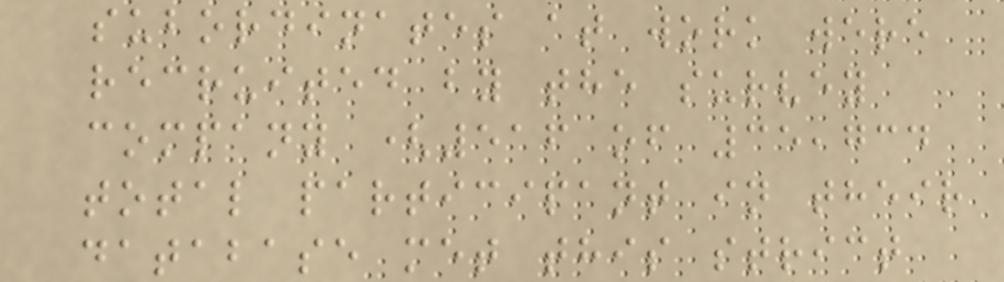subordinates at work were
recruited by the survey
company (516 of 35,734
total participant in their
database met this strict
